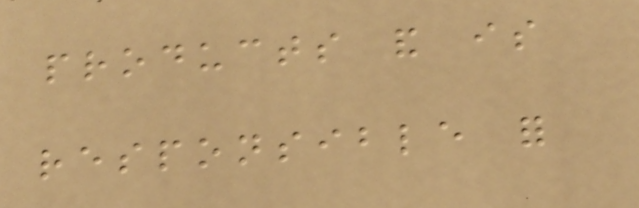products and is
responsible for
